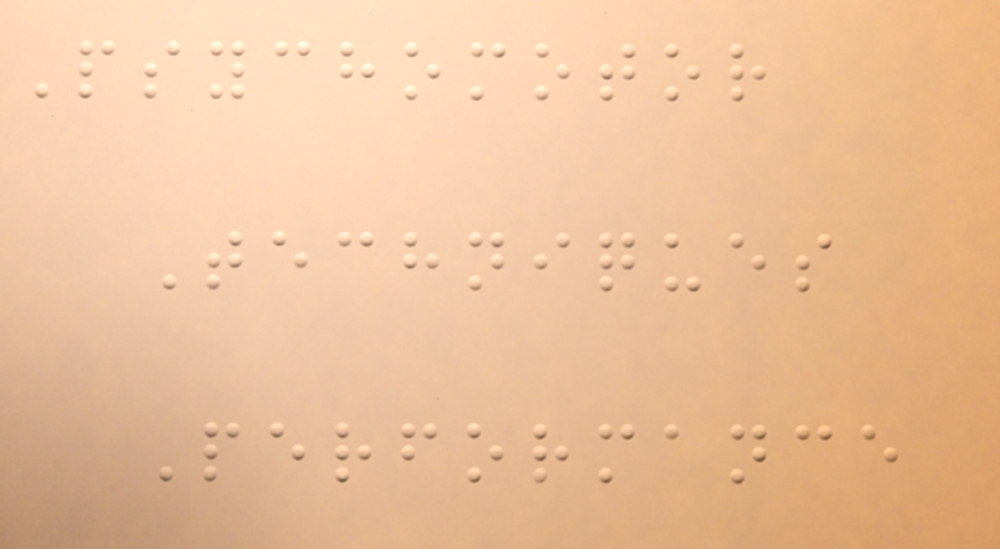Psychomotor
Techniques
Performance
